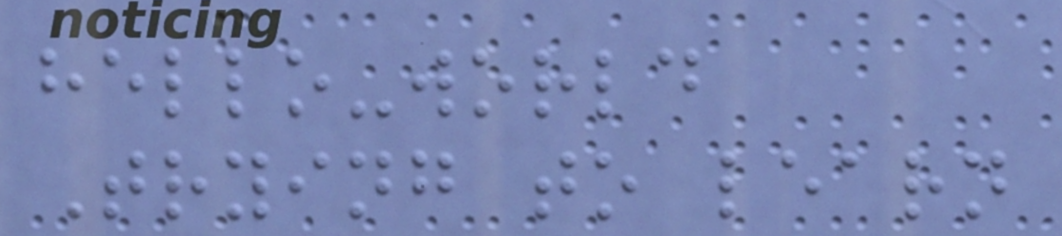hello-world
Trying to learn
